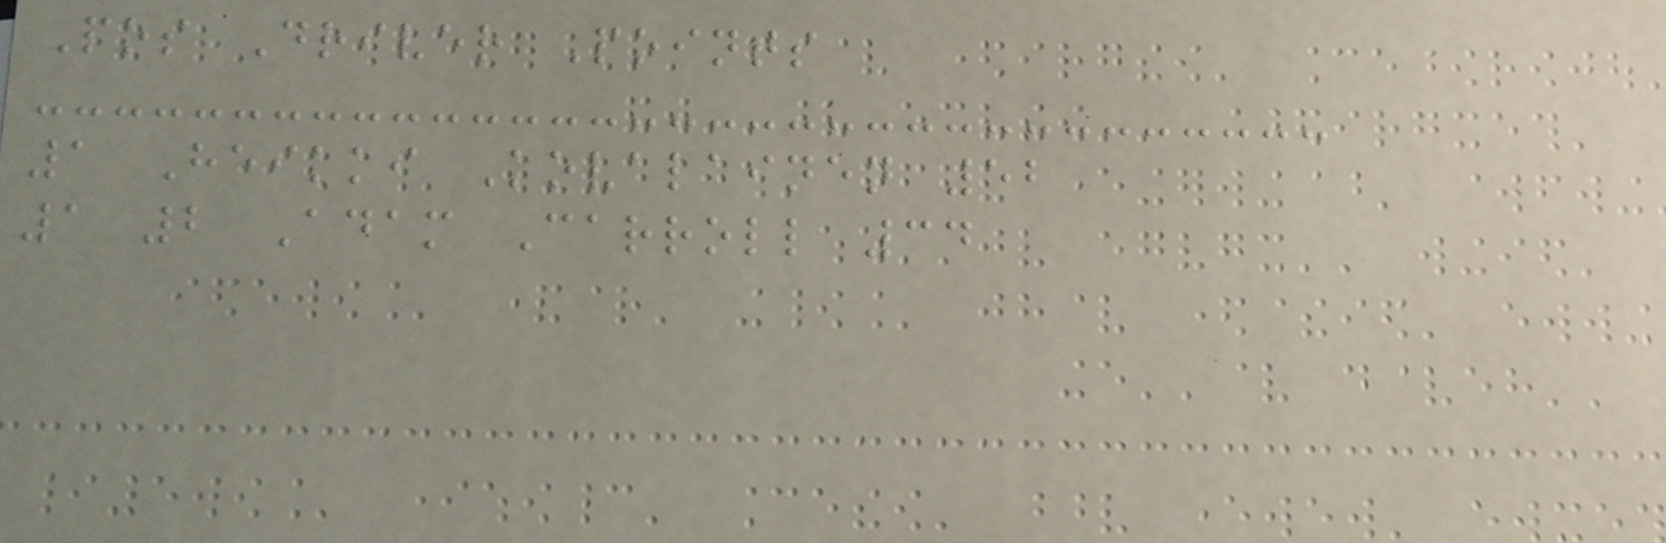Pos Driver Points
1 Heikki Kovalainen 52
1 2 Adam Carroll 34
